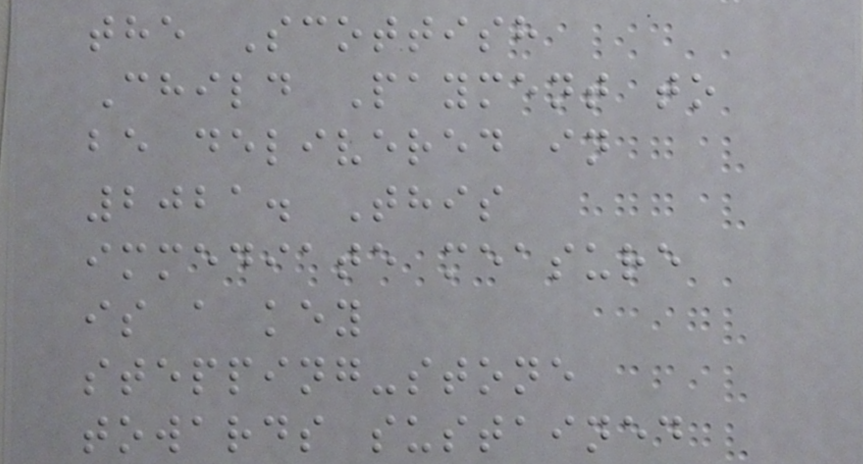the Scottish
Child Payment to
be delivered in
2021. This
immediate measure
is a key
stepping-stone
towards sustained
